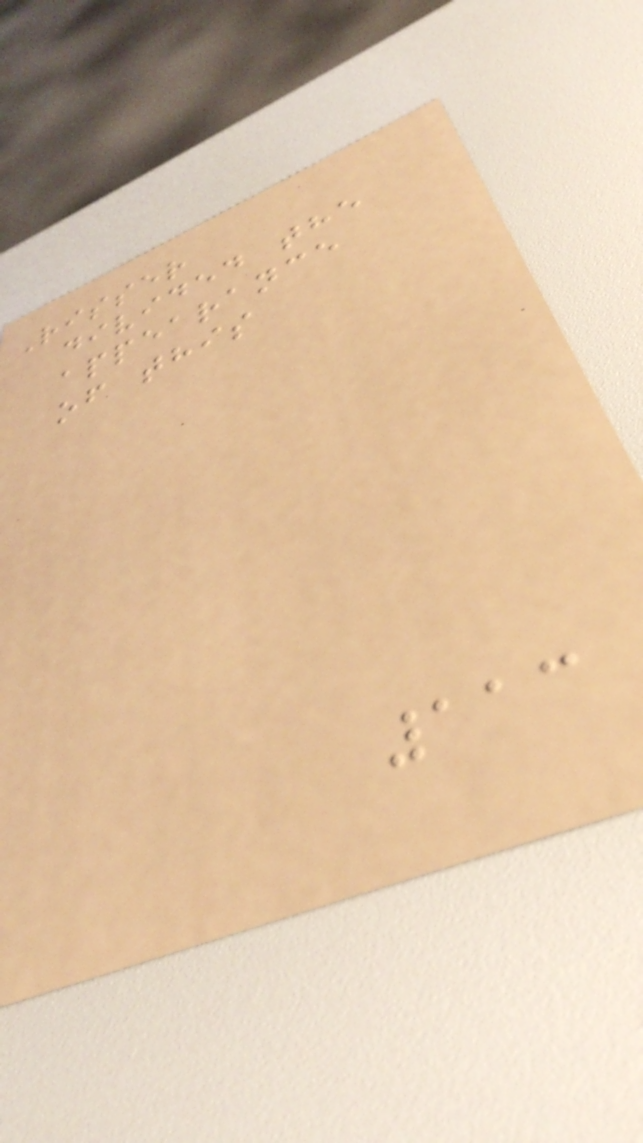Risser
divided the
appearance
of this
113
